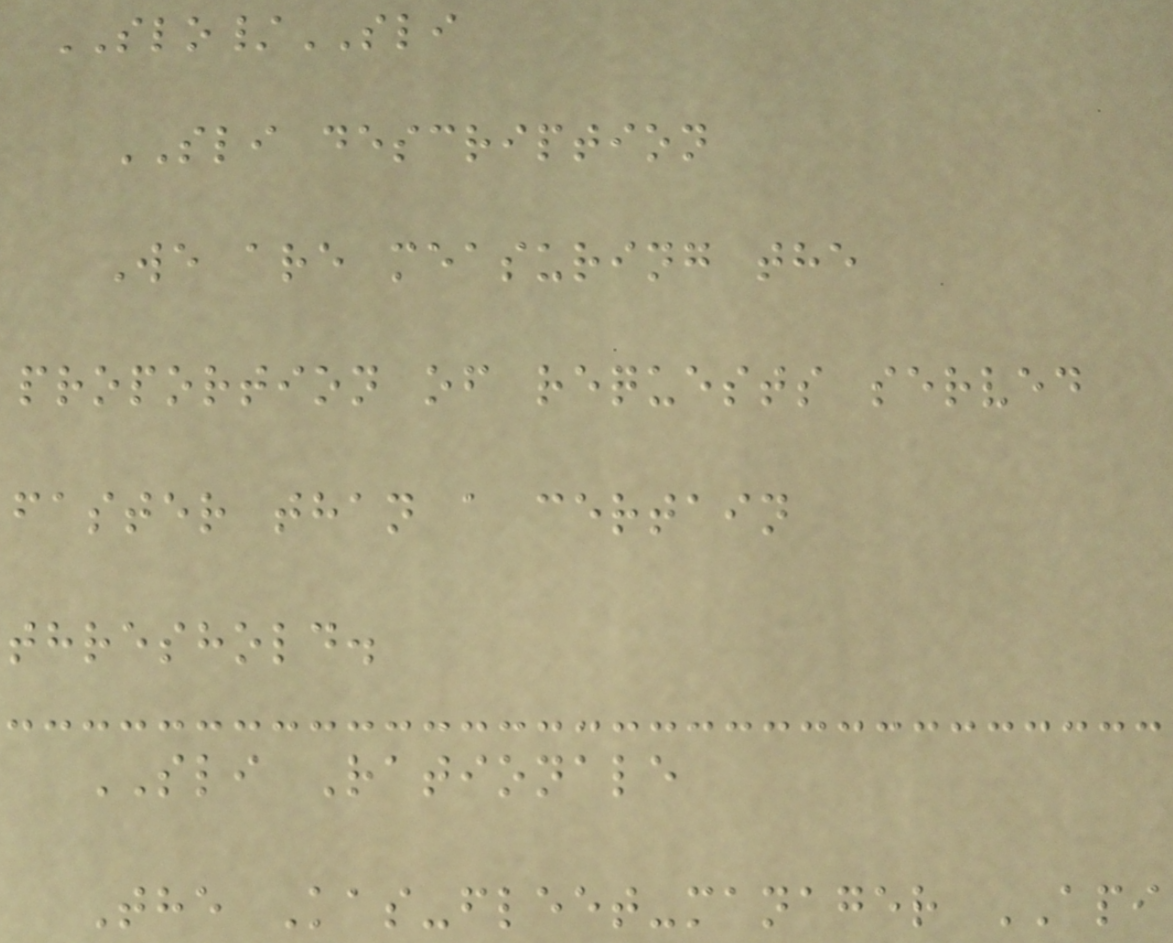SLO/SLI
SLI description
We are measuring the
proportion of requests served
faster than a certain
threshold.
SLI Rationale
The Kas-fleet-manager API
